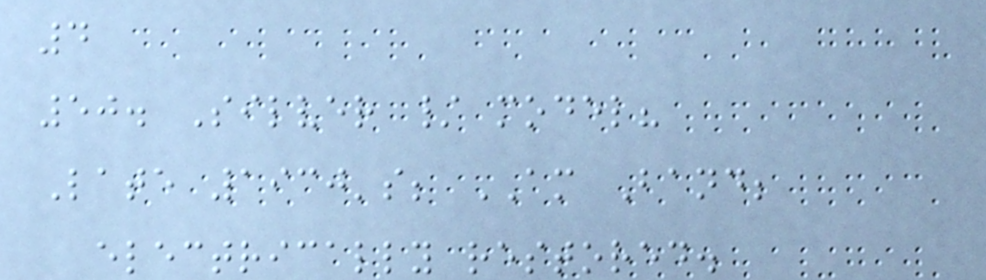4
50. Silver / model?
Late 1930's; AM Band;
electrically restored.
